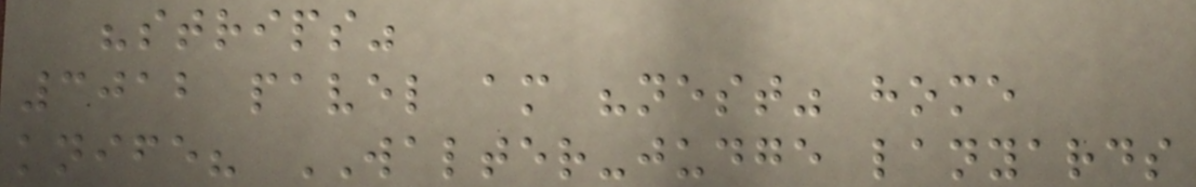"strips"
3012 pavel am "nest" home
knife? WALTER-judge lanyards
